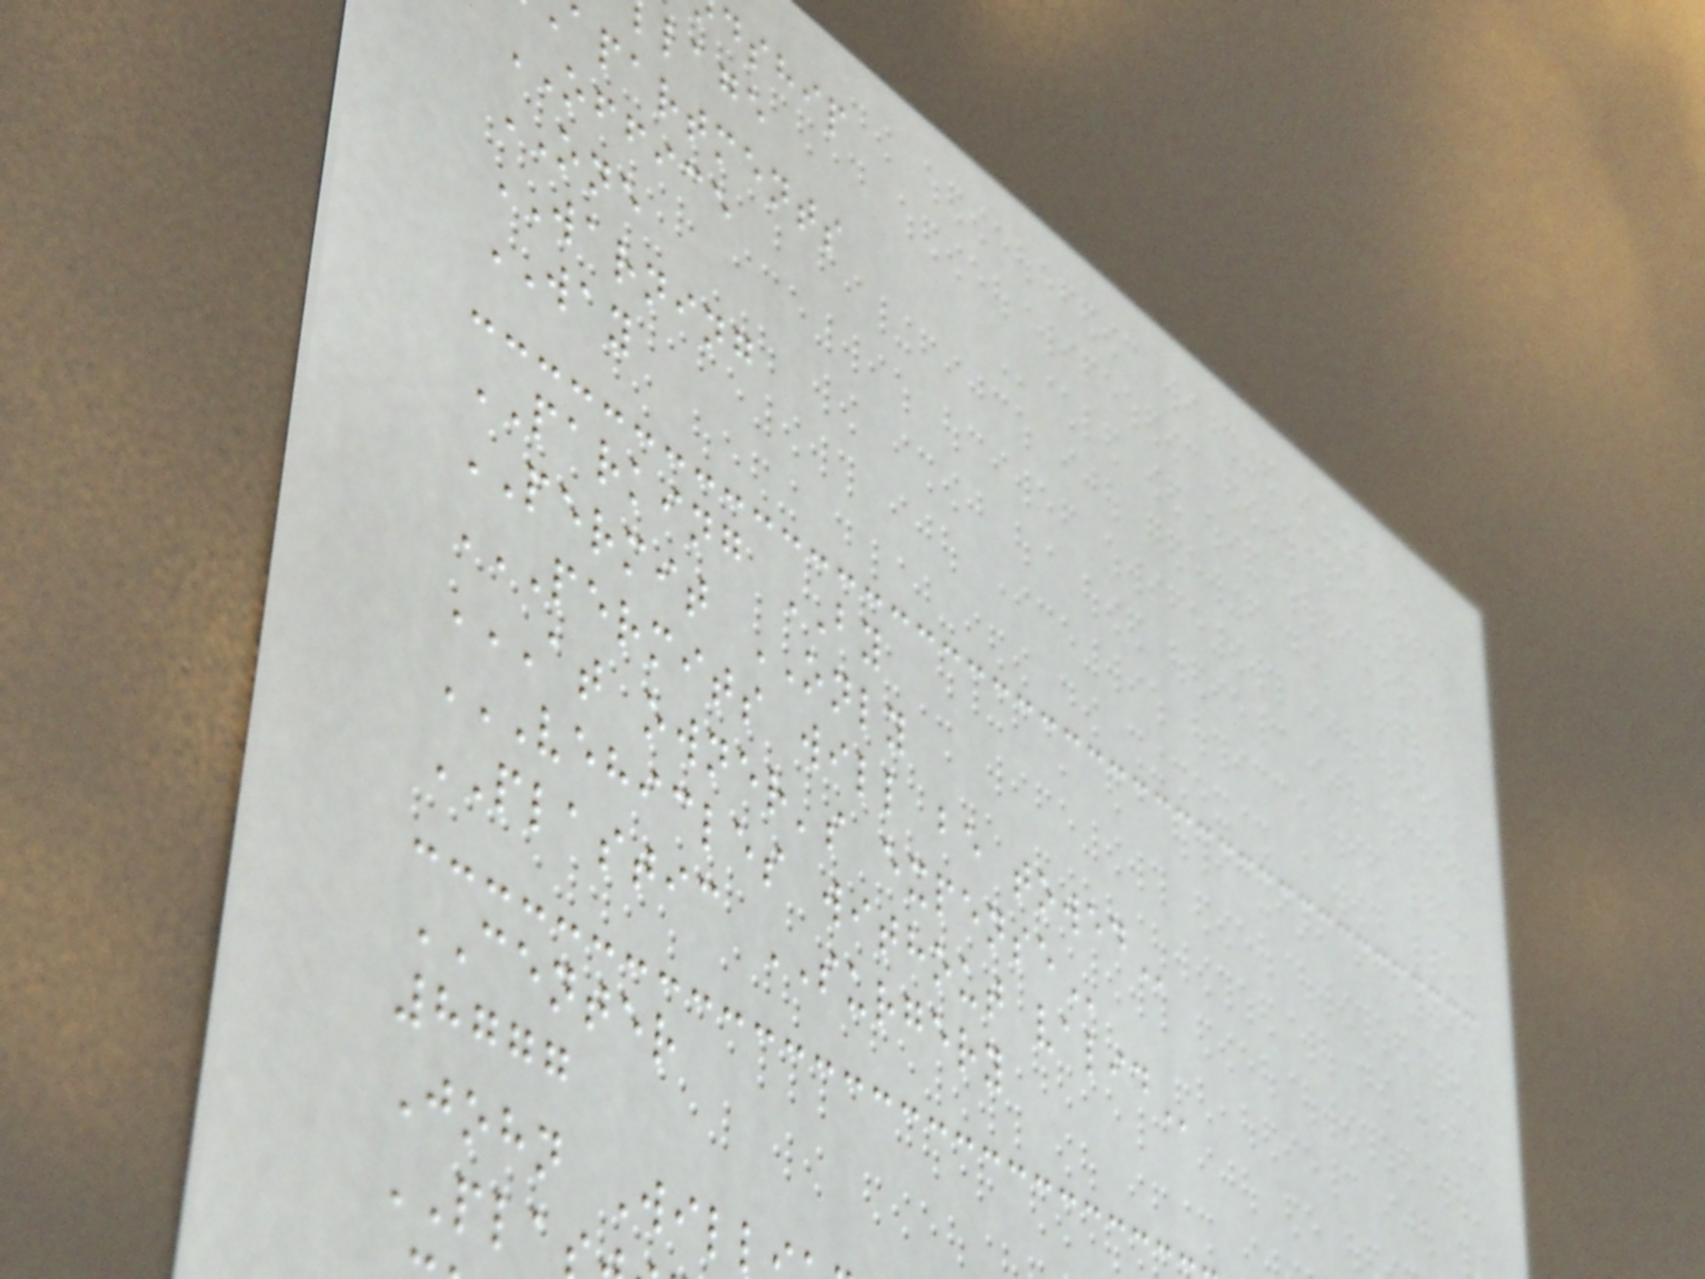dship
lage
apartments
OFFICE
ONE
WARNING
WAY
PARKING BY
PERMIT ONLY
PERMITS WILL BE TOWED
AT OWNER'S EXPENSE
VEHICLES WITHOUT VALID
PLASTIC SURGERY
CENTER
8777
John Will
PLA
